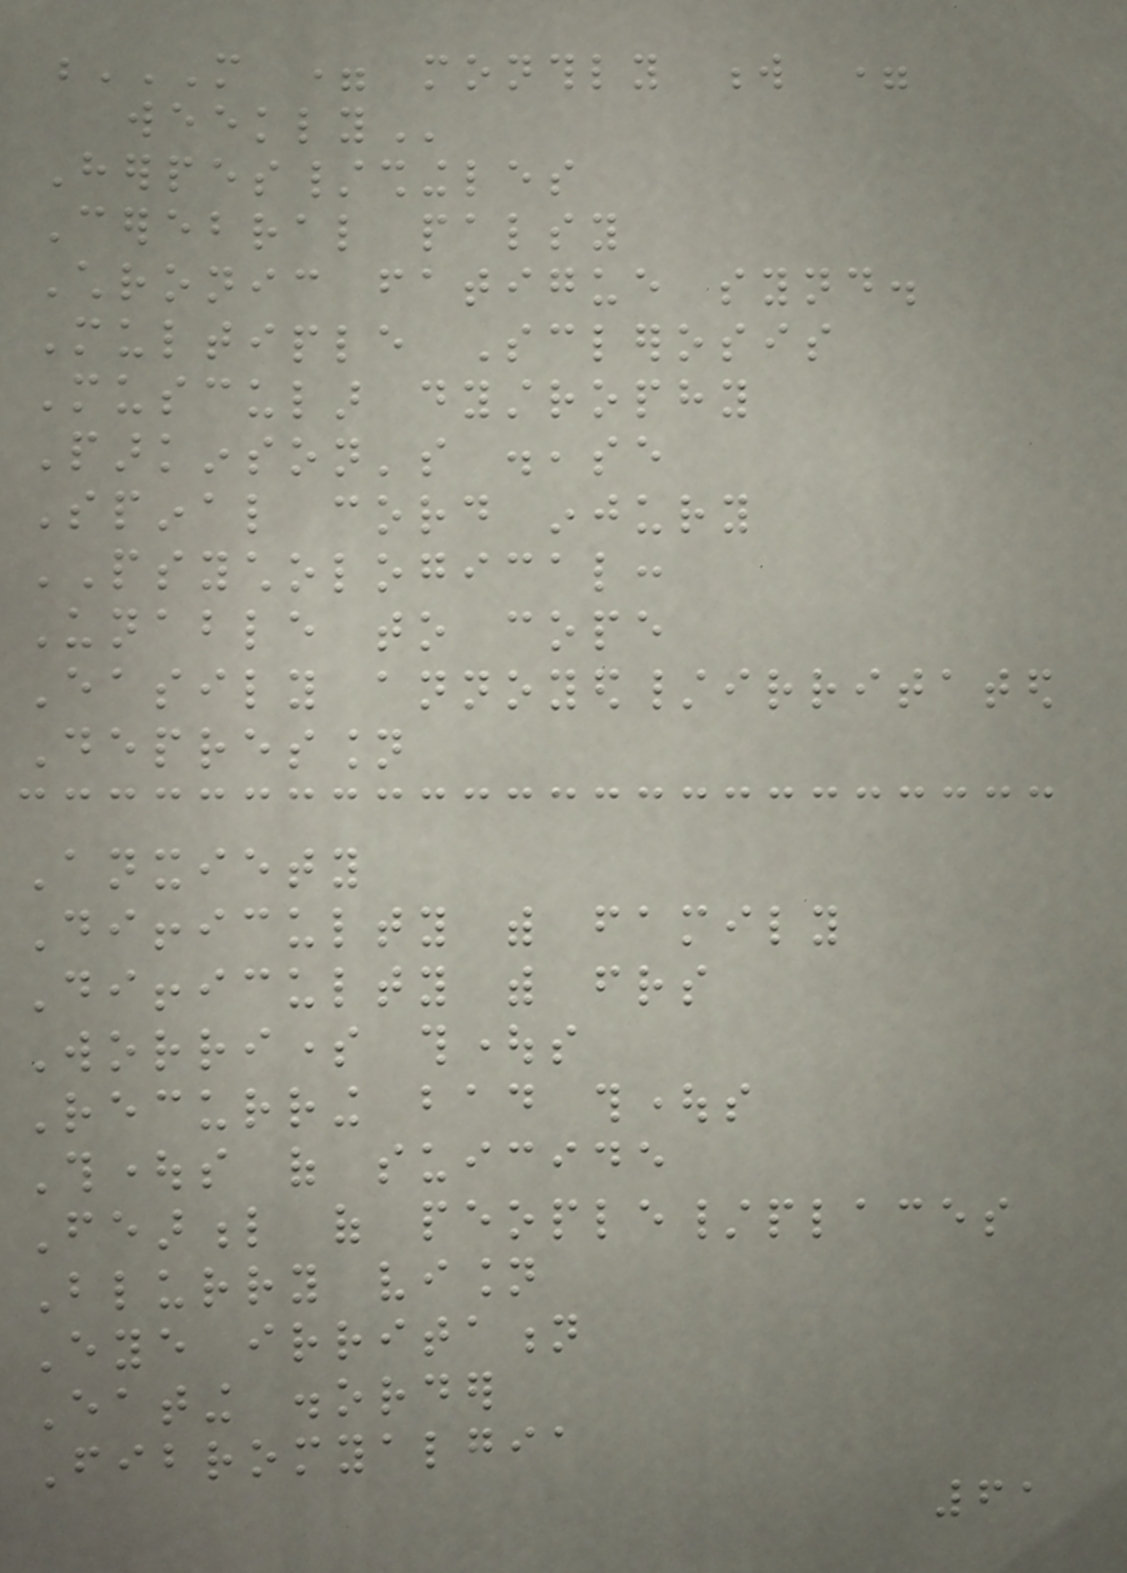M = MONTHLY W =
WEEKLY
Herpes/shingles
Cerebral palsy
Chronic fatigue synd.
Multiple Sclerosis
Muscular dystrophy
Parkinson's disease
Spinal cord injury
PSYCHOLOGICAL:
Unable to cope
Easily annoyed/irritated
Depression
Anxiety
Difficulty with family
Difficulty with friends
Worrisome thoughts
Recurring bad thoughts
Thoughts of suicide
Fearful of people/places
Blurry vision
Eye irritation
Eating disorder
Fibromyalgia
61
